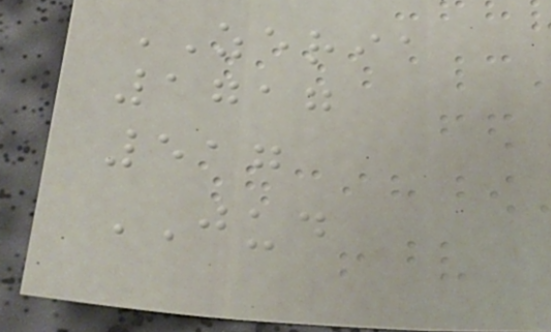ZERIA
1717
517
JUD
